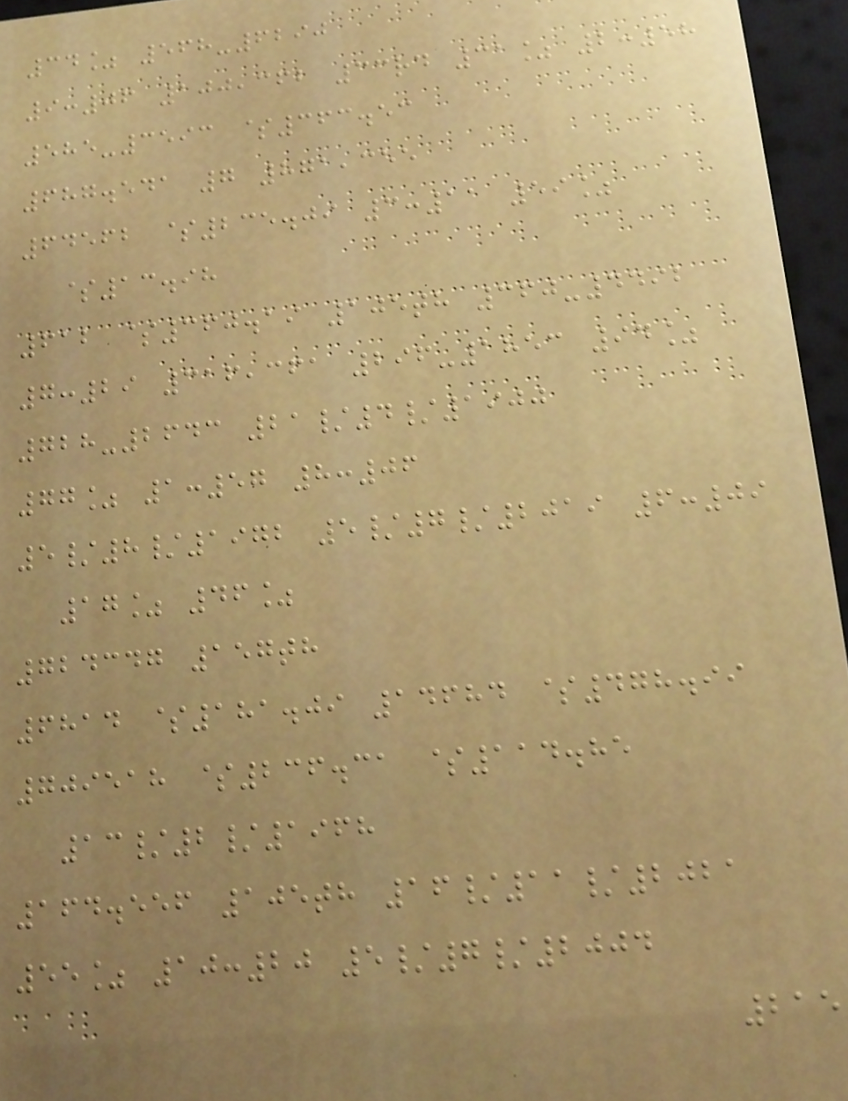34% 568-6290
9:06 100,362 33rd 31% 2:58
585-3593 $363.53
687.541 7 871,355
64562 $235.09 3:11 59%
$13.98
612 $360.19 105th 360-4492
7:29 316,361 296-1853 94%
728-2643 21/4/1900
77% 1:57 8:06
5/8/1972 5/7/2019 6:09
17% 46%
724347 157th
6814 $181.09 14684 $478.99
709518 $236.31 $114.85
13/2/1968
164.556 105th 16/11/2021
55% 10:20 5/7/2004
215
